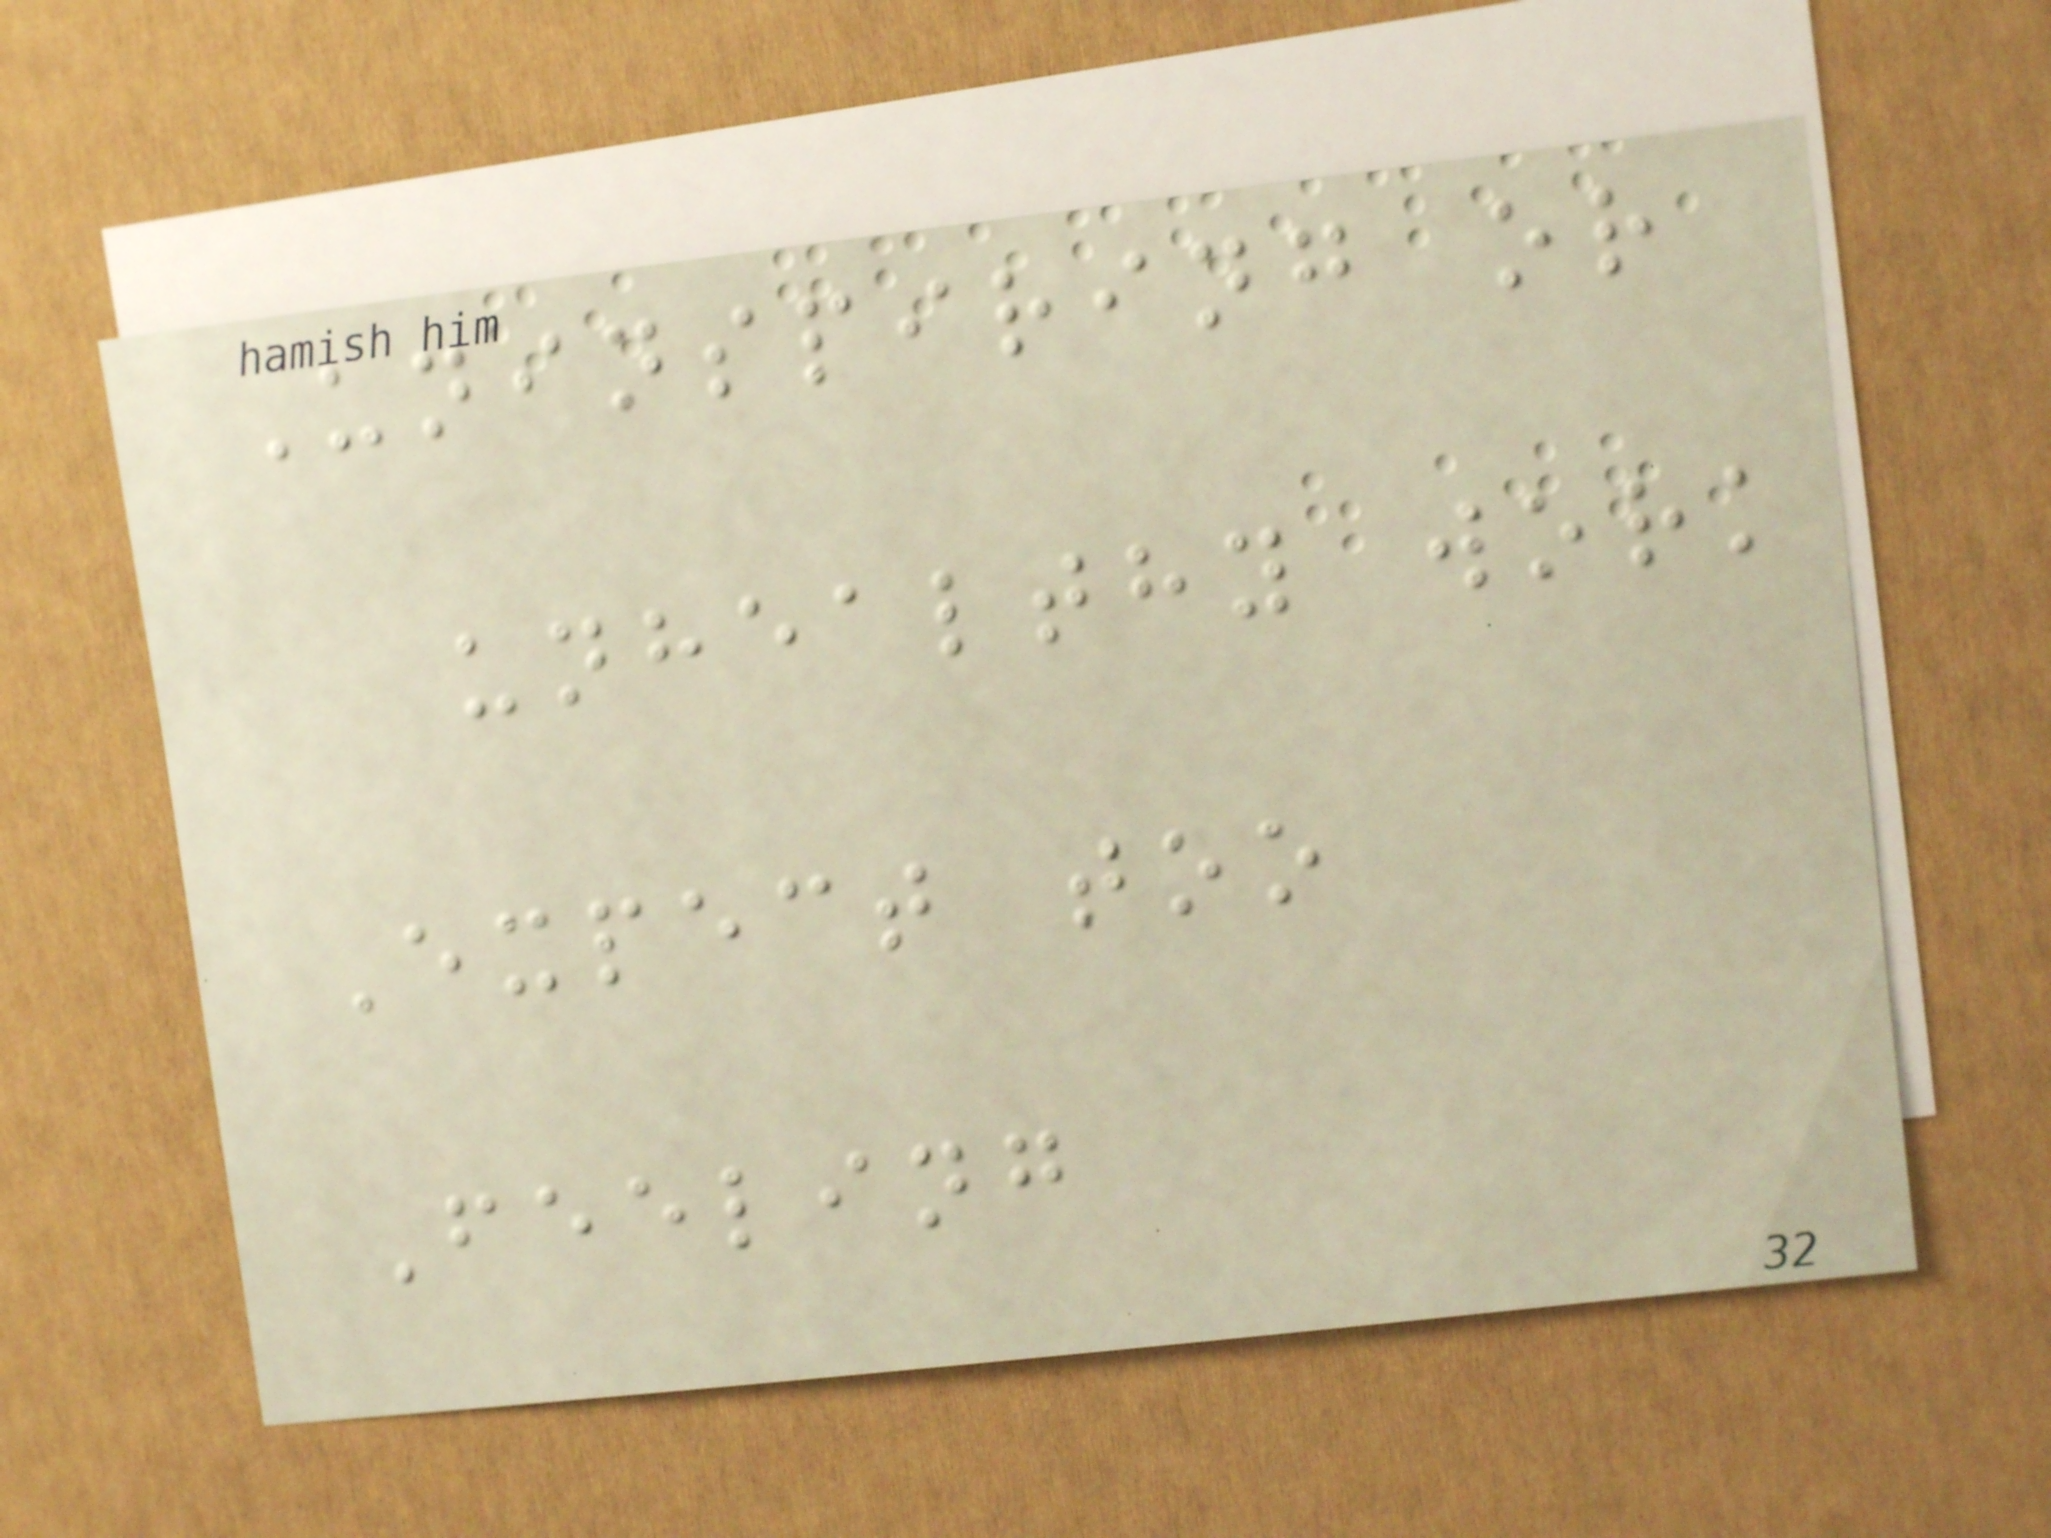Uninspiring or
unhealthy work
Expect too
Feeling
